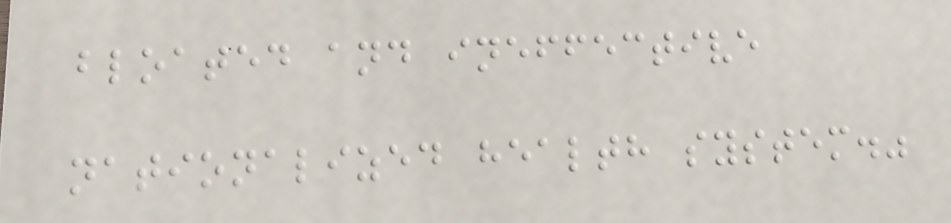bloated and ineffective
nationalized health system."
